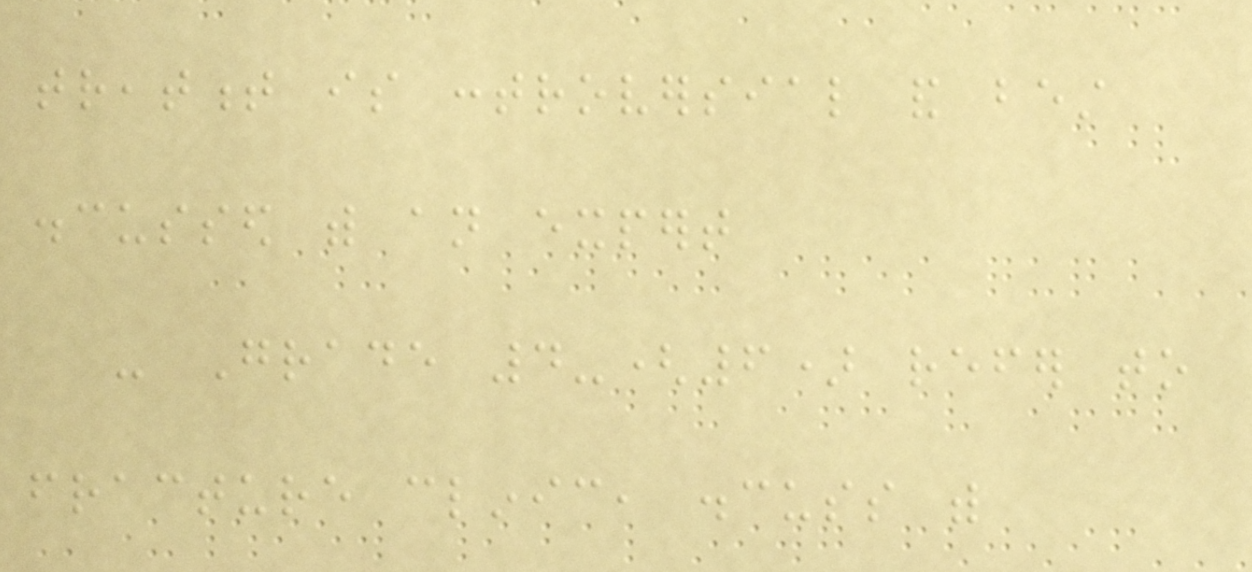treatment is controversial and best
discussed with an expert
- Grade 4-(6) refer to
fracture clinic, discuss with
